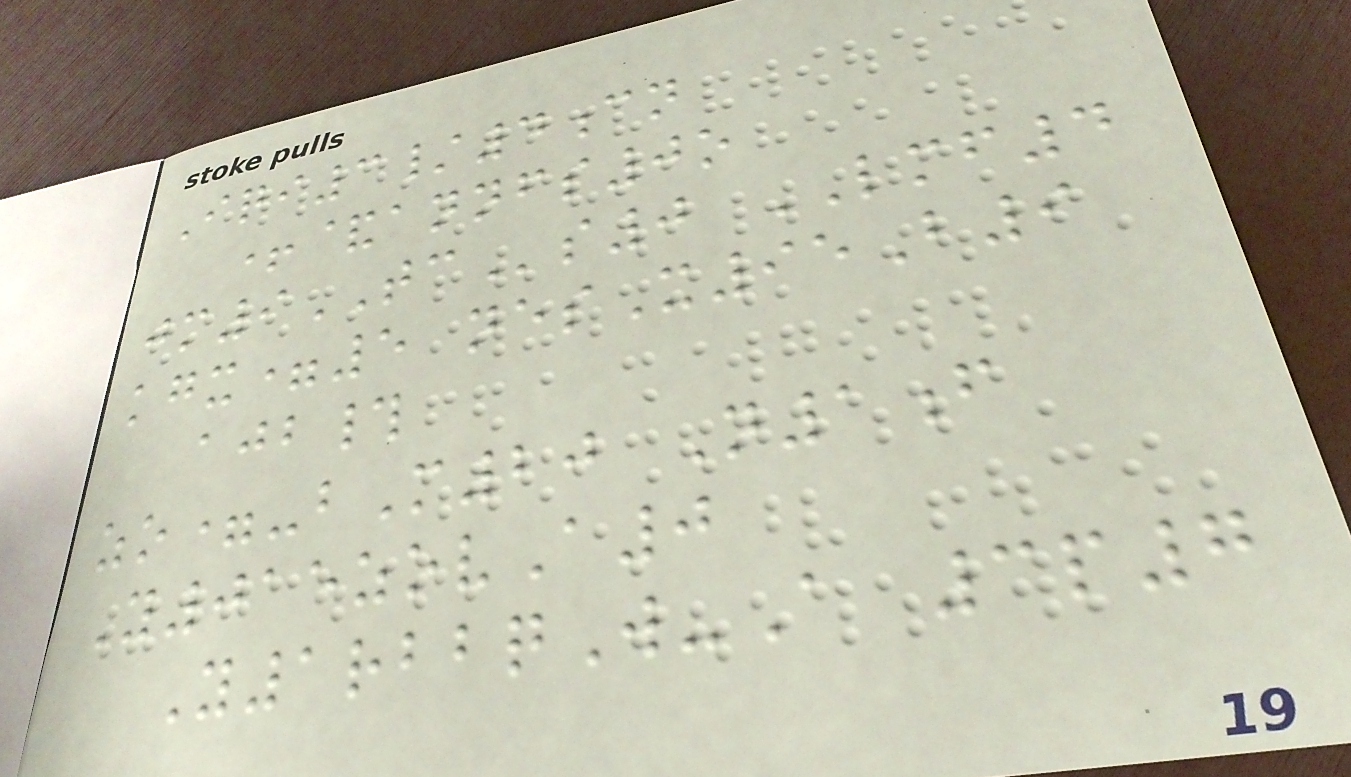Iqi3/4cn
+&annfs0o
jm9TCs0 LMF4
kgx=5 nesX95B9
ajb#
zo=-bM20 N1f
Y015zovA0
Y1rbbqW-A 3p7
